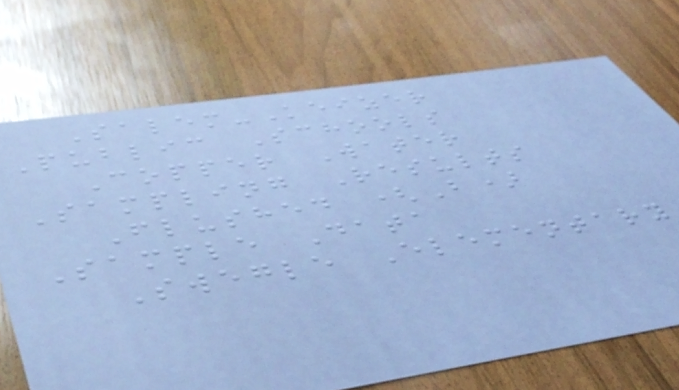Salem-Keizer
Public Schools
Copper Water
Sampling Results
Flushed (B)
Sample Data
Swegle Elementary
